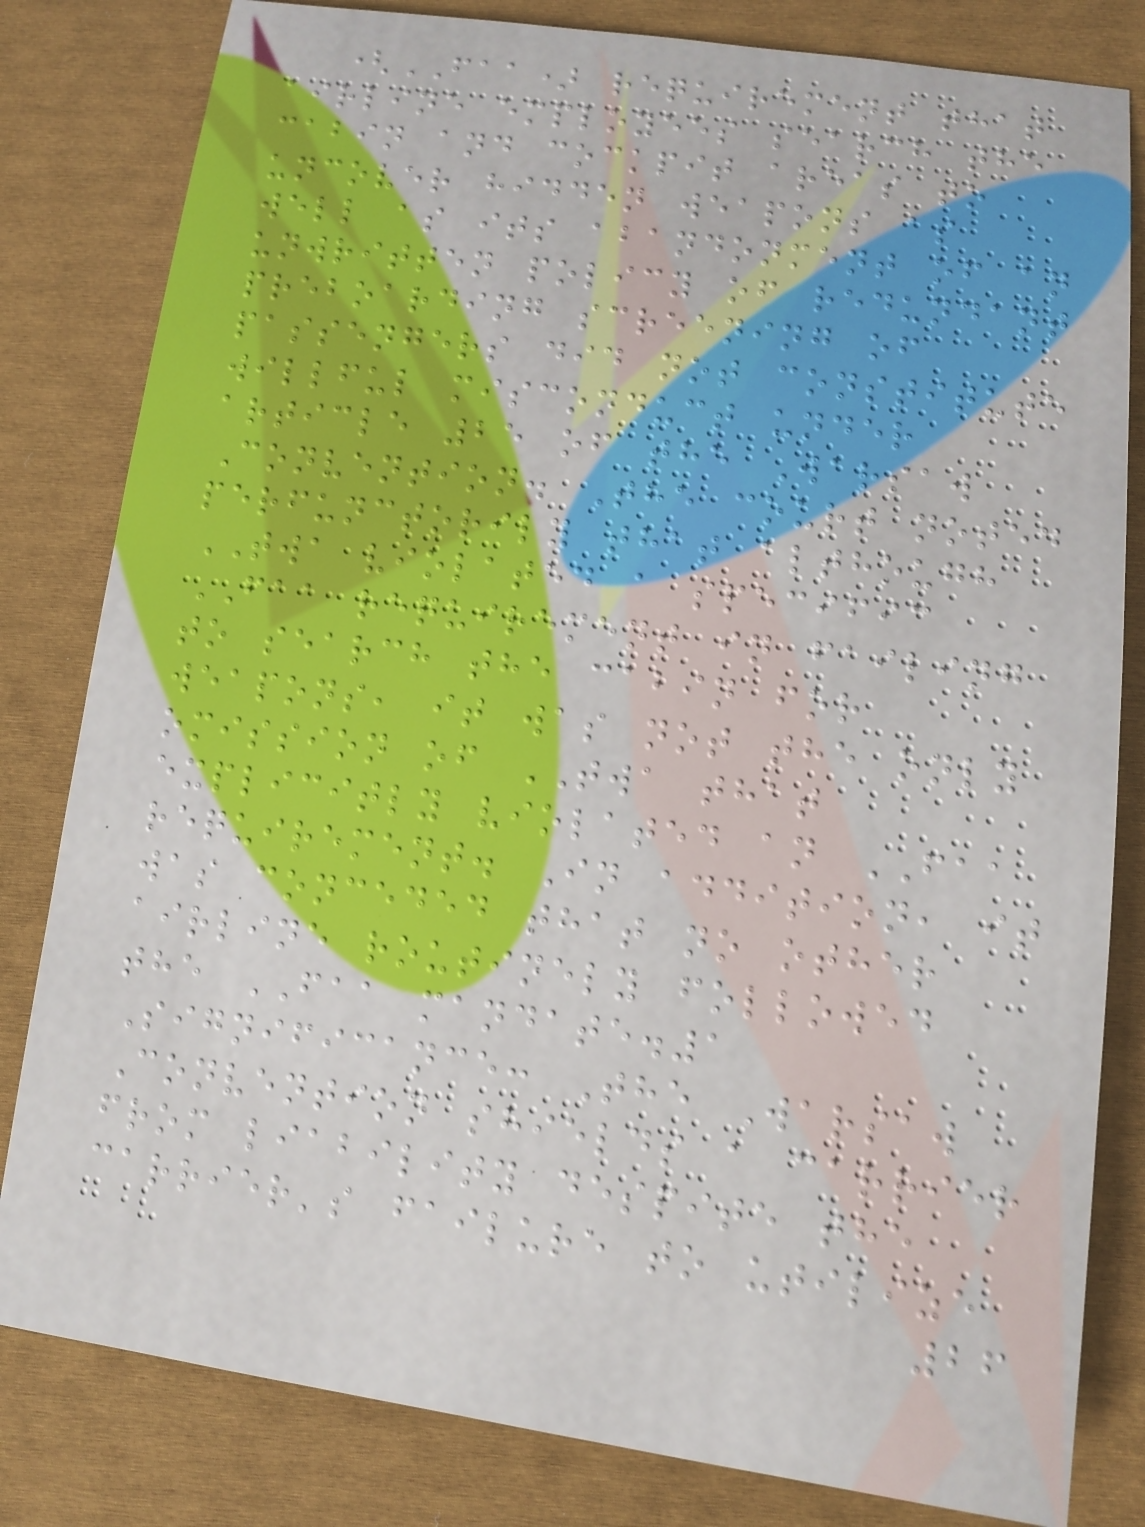(FAA) requirement that
airline employees search the
cabin and cockpit areas to
uncover hidden weapons as
well as its abandonment of an
unwritten policy of redundant
preboarding screening of
passengers did not constitute
willful misconduct under
article 25 of the Warsaw
Convention. The court noted
perfunctorily that although
TWA violated a specific
FAA requirement in failing
to search the cabin for
weapons, it was not the only
omission of TWA that
explicitly violated an FAA
requirement. In addition, it
was conceded that no other
airline routinely followed
the FAA mandate.1
Significance: The Warsaw
Convention shields a carrier
from liability despite the
carrier's failure to utilize
26
